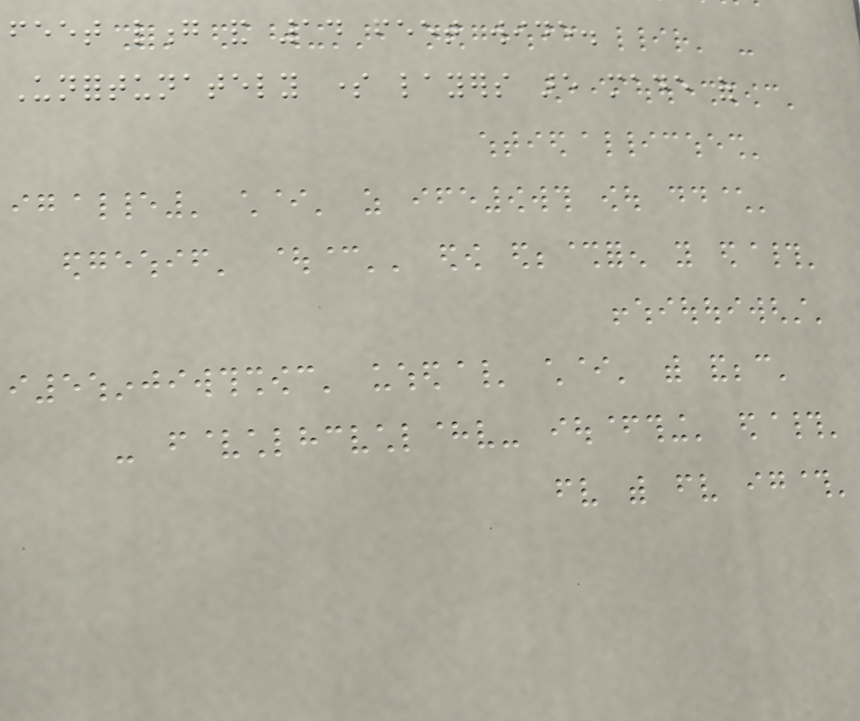feet long and 14 feet wide.
Unfortunately some layers are made of
